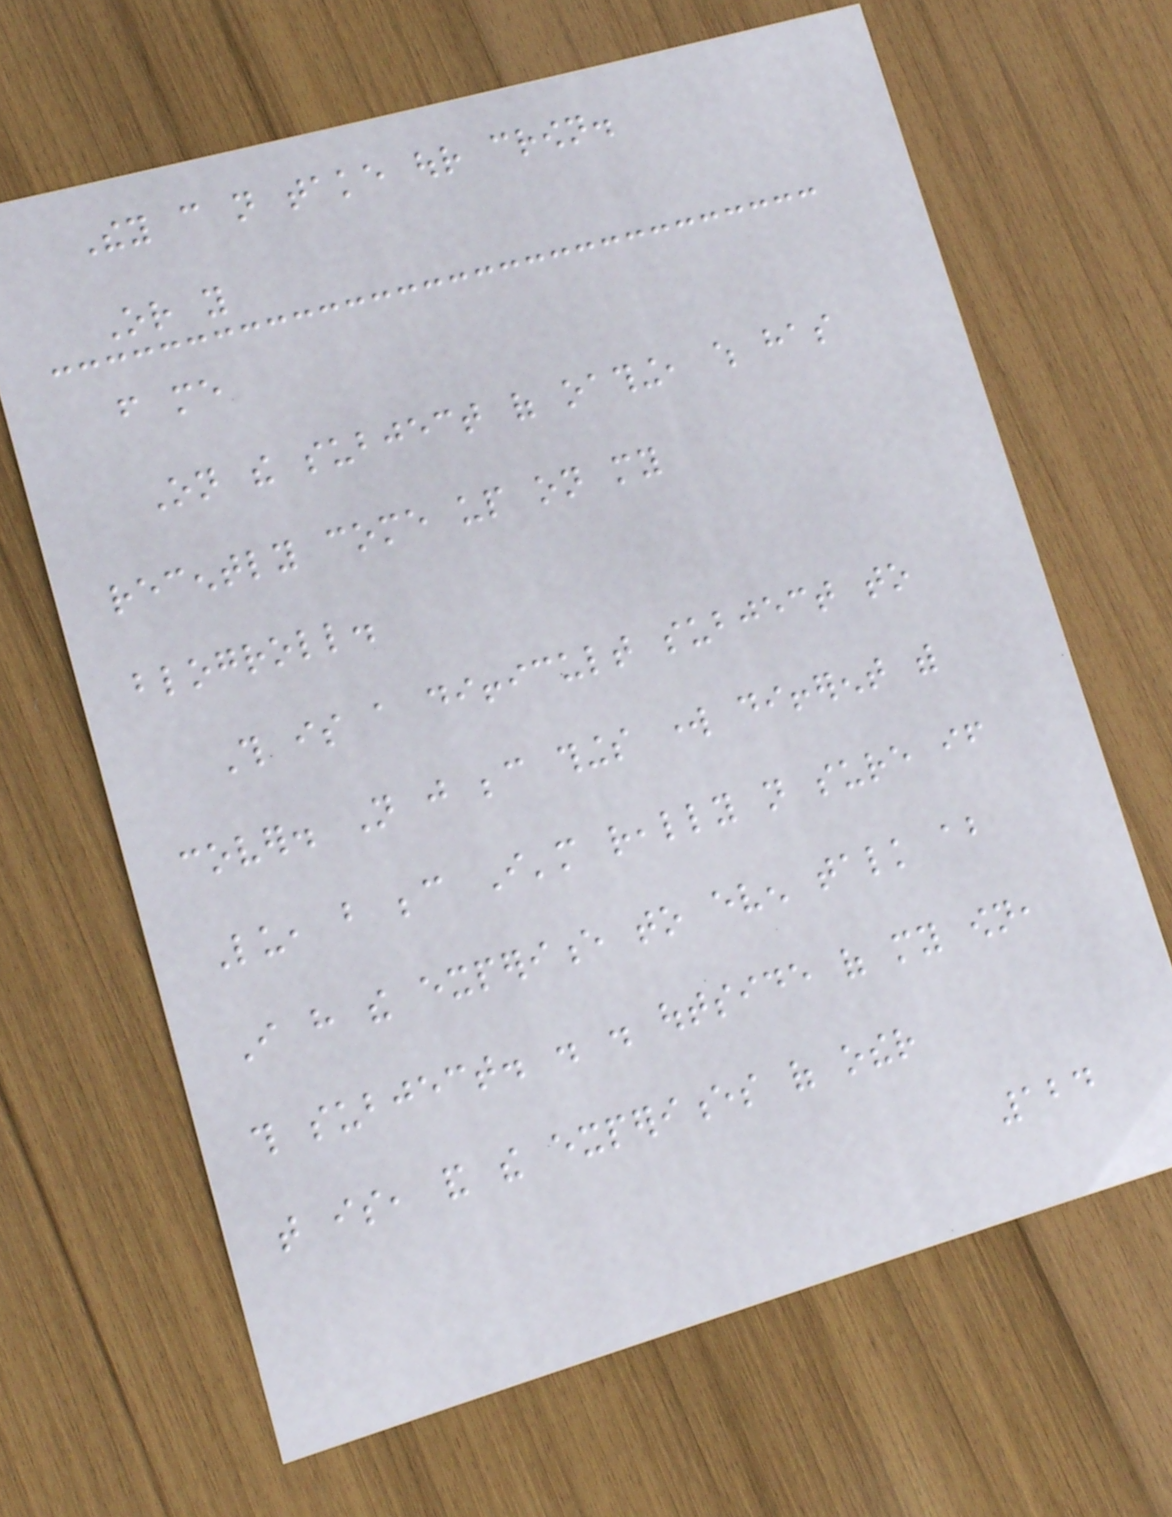They can not take our crown.
Or you
from me
On the subject of oathing, which has
recently come up on my
blogroll.
This is a difficult subject to
cover. Not just because things work different with
Lu, but because I'm really not sure if
I have the experience to even talk about
this subject. . . outside of my own,
that is, and the experiences of other
124
